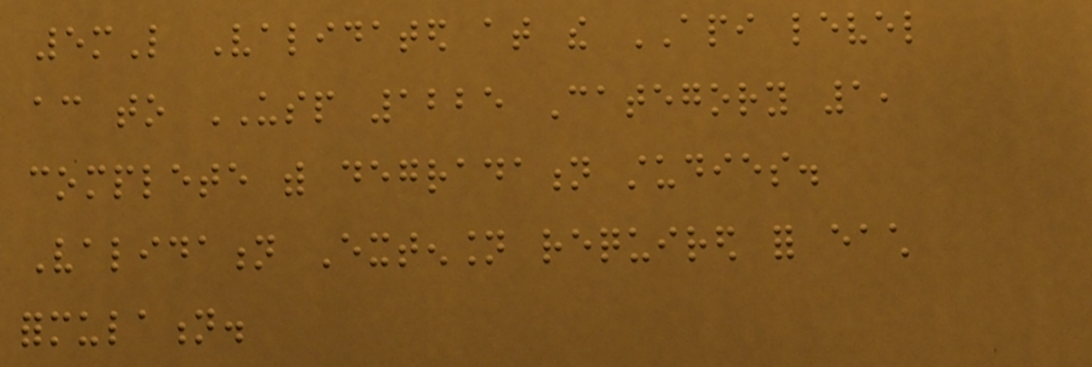5mL Validated at the API level
according to USP 1225 Category 1,
complete with degradation studies.
Validation Extension required for each
formulation.
